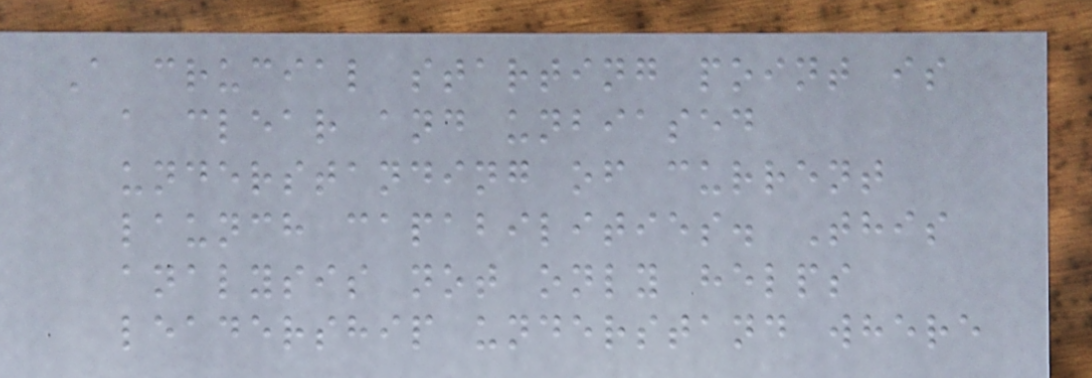A crucial starting point is
a clear and unbiased
understanding of current
launch capabilities. This
analysis not only helps
leadership understand where
